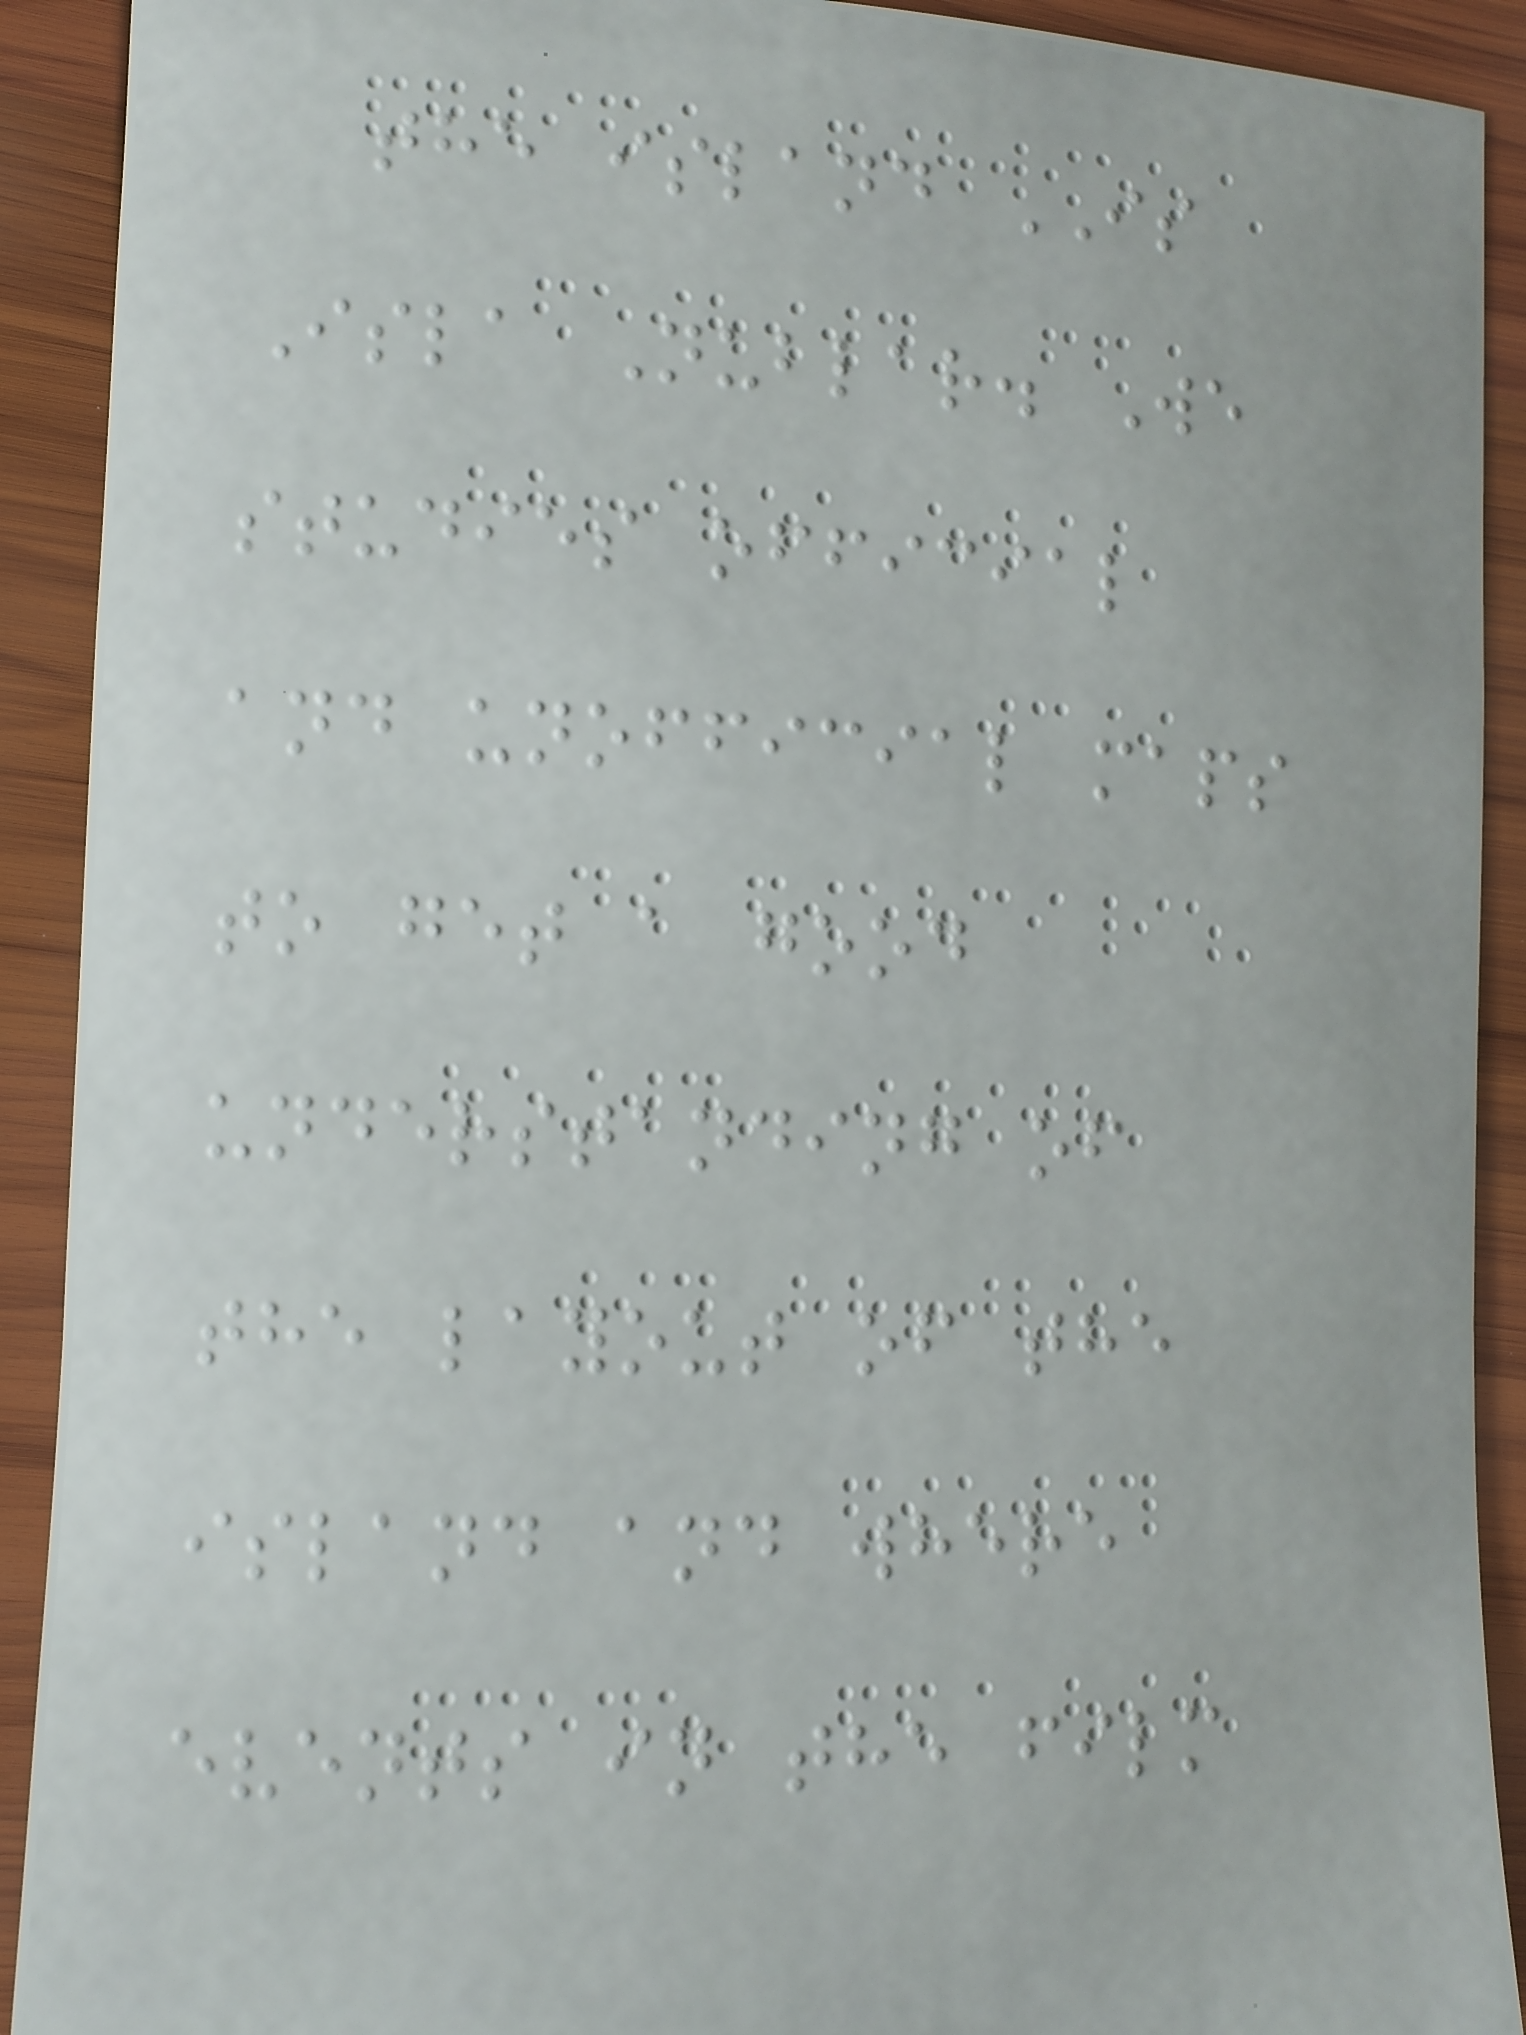the island IS
Isla Nublar. We
studies official
and unofficial maps
to get a good
understanding of
the layout of the
island and where
events in the film
